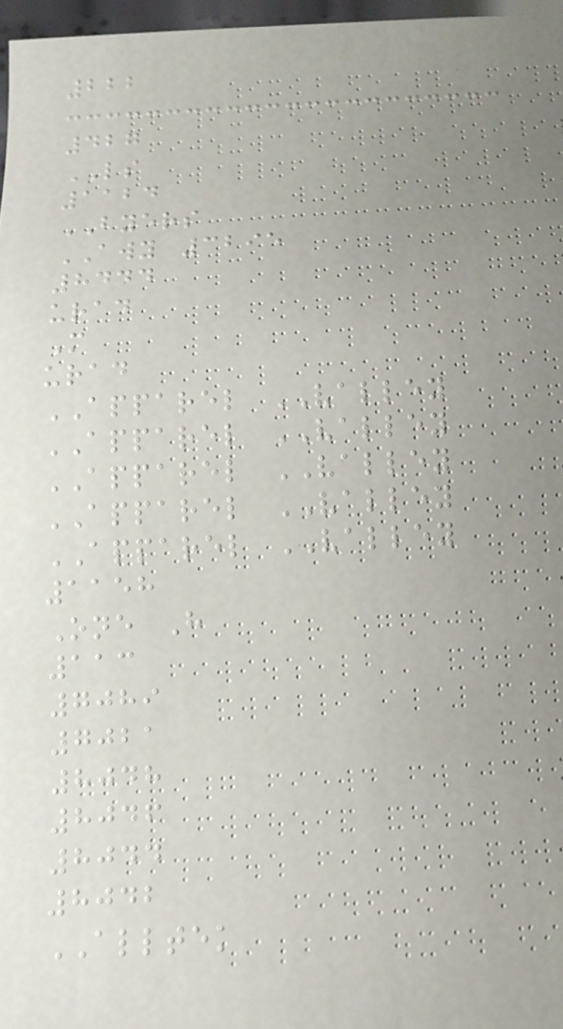222
427
LS
1124
BYERS
AWY 3295
8444
urad
M
urad
APPAREL VALLEY
APPAREL VALLEY
APPAREL VALLEY
APPAREL VALLEY
APPAREL VALLEY
1158
One H
113
7089
7021
8048
8046
8044
8042
ALLTEK
